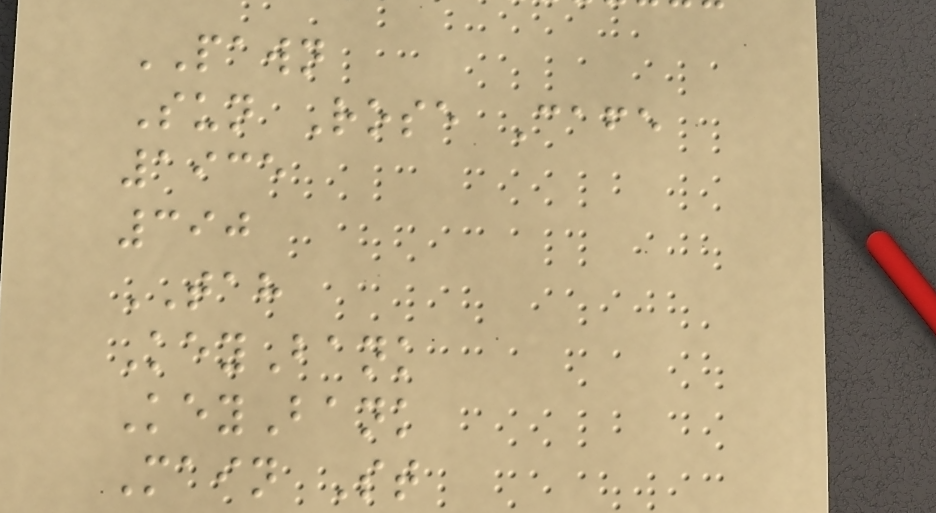PAWN
Sun Rose Cafe
1935
390
TAH
KeyBank
KeyBank
Main St
